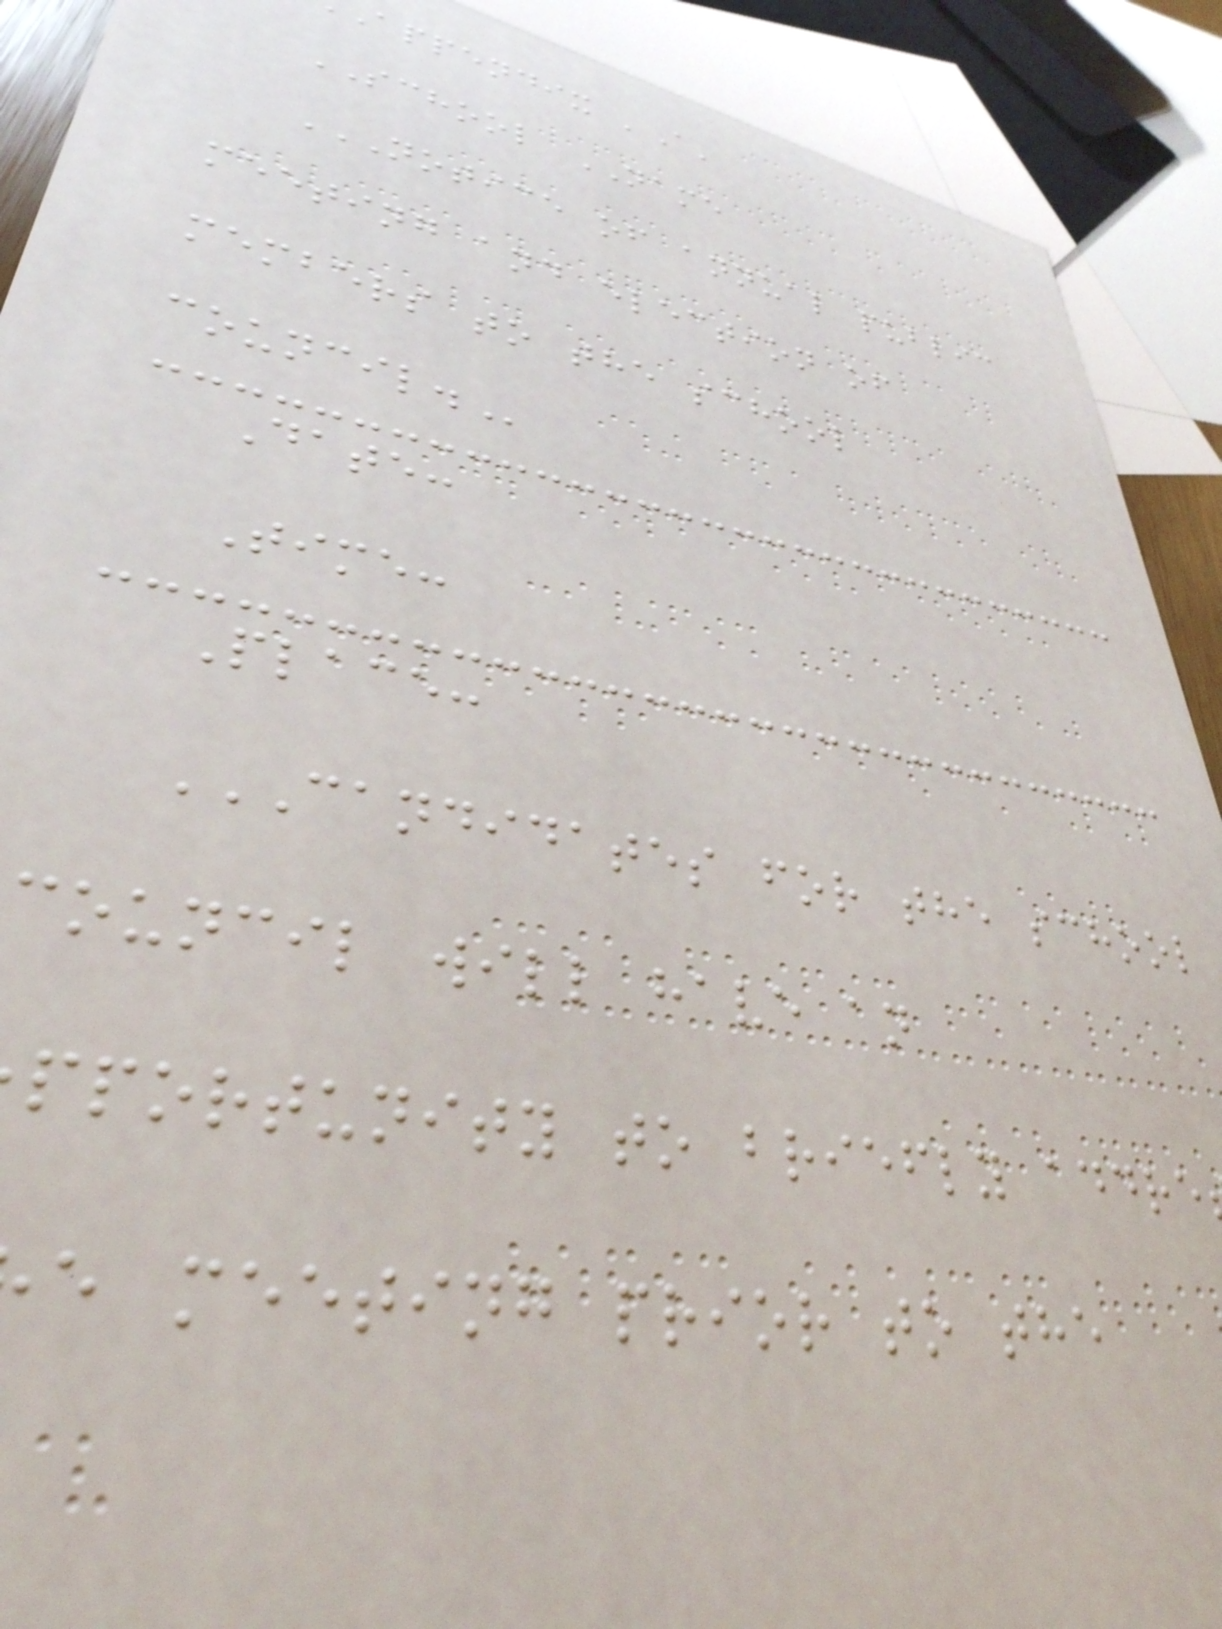appendix 'A'
SCHOOL NAME
NOTICE OF ANNUAL PUBLIC
meeting and election of
members to the school
Date:
Time:
Place:
CANDIDATES FOR THE SCHOOL
council will have an
pportunity to briefly
e meeting prior to the
